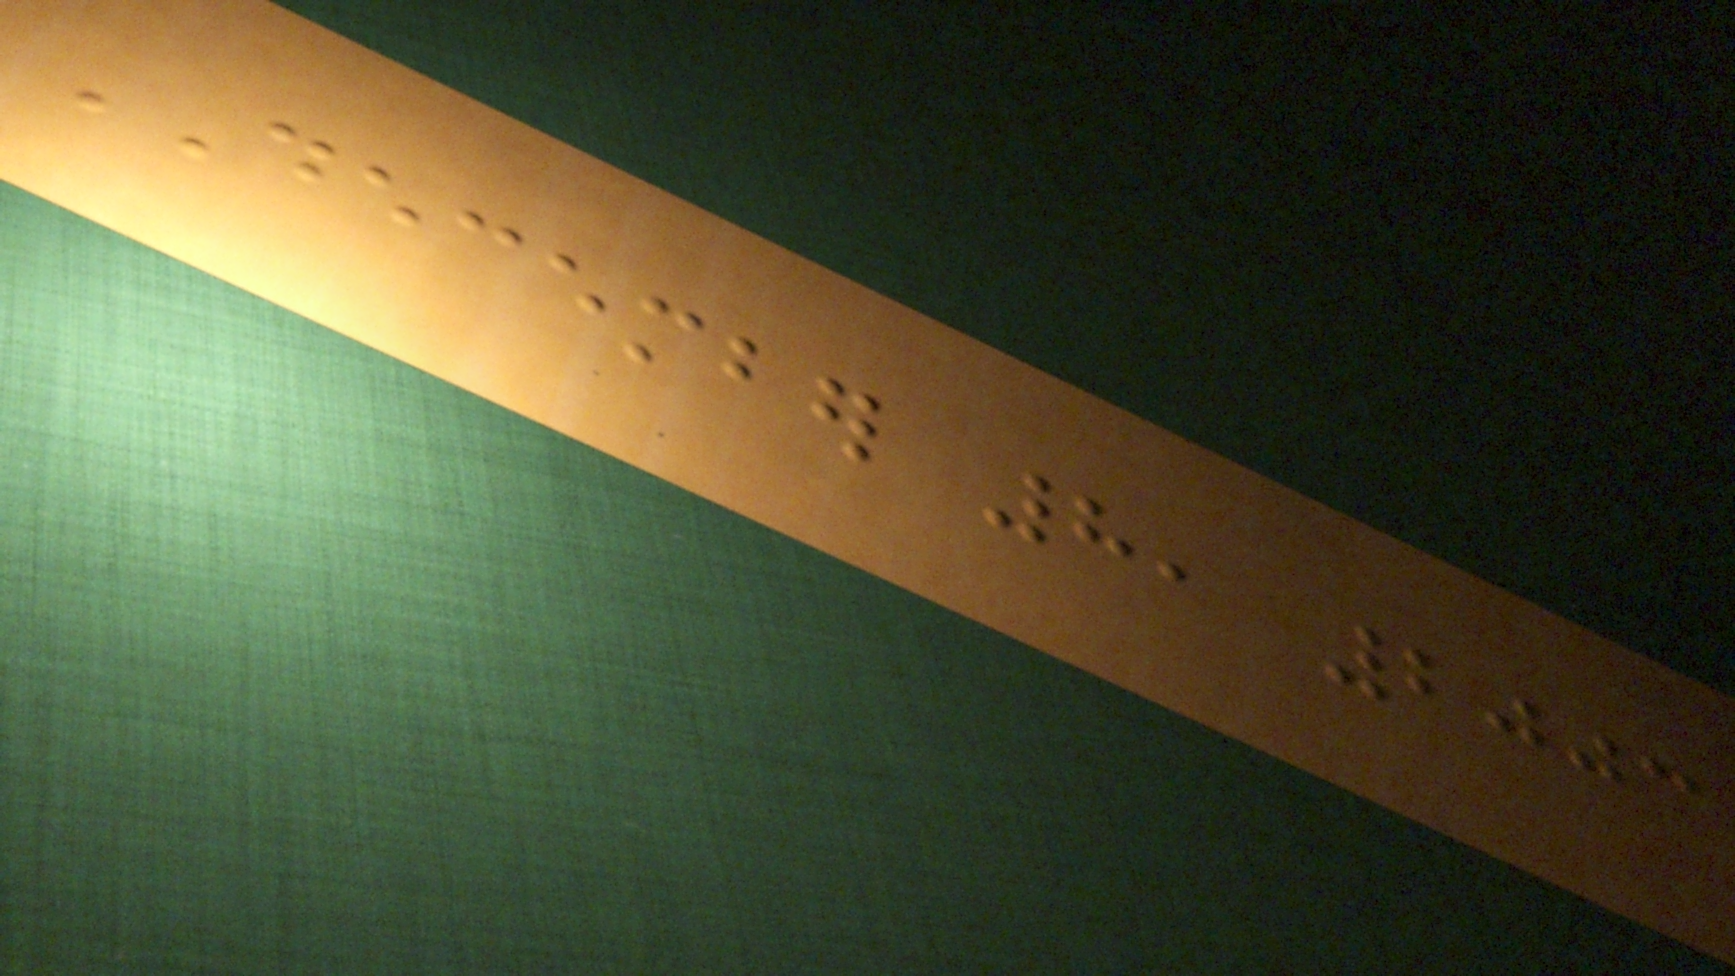DECEMBER 8, 2003
